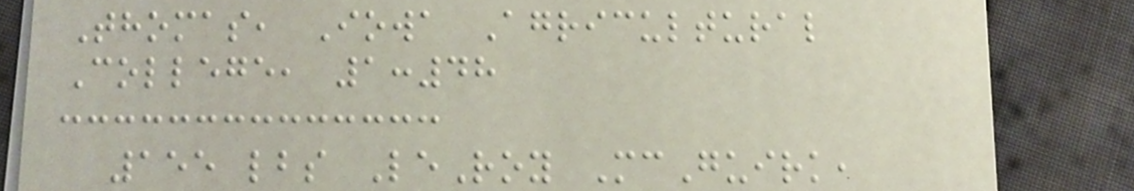Thomas, Iowa Agricultural
College, 1:48
155 lbs LeRoy McGuirk,
